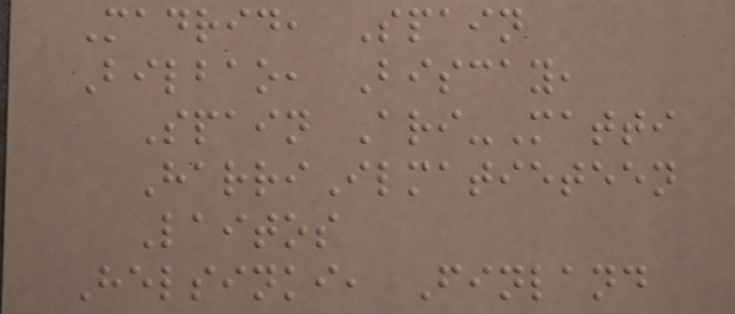Madrid, Spain
Bilbao, Biscay,
Spain Ari-Matti
HarriIlmatieteen
Laitos
Helsinki, Finland
